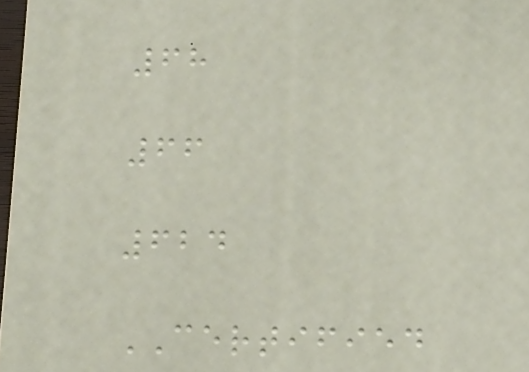68
66
624
CERTIFIED
